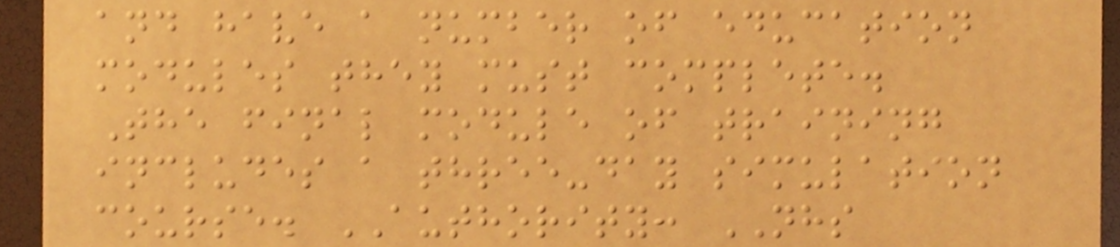and have a number of education
modules they must complete.
The final module of training
includes a three-day simulation
course. AUTHORITY: NHS
